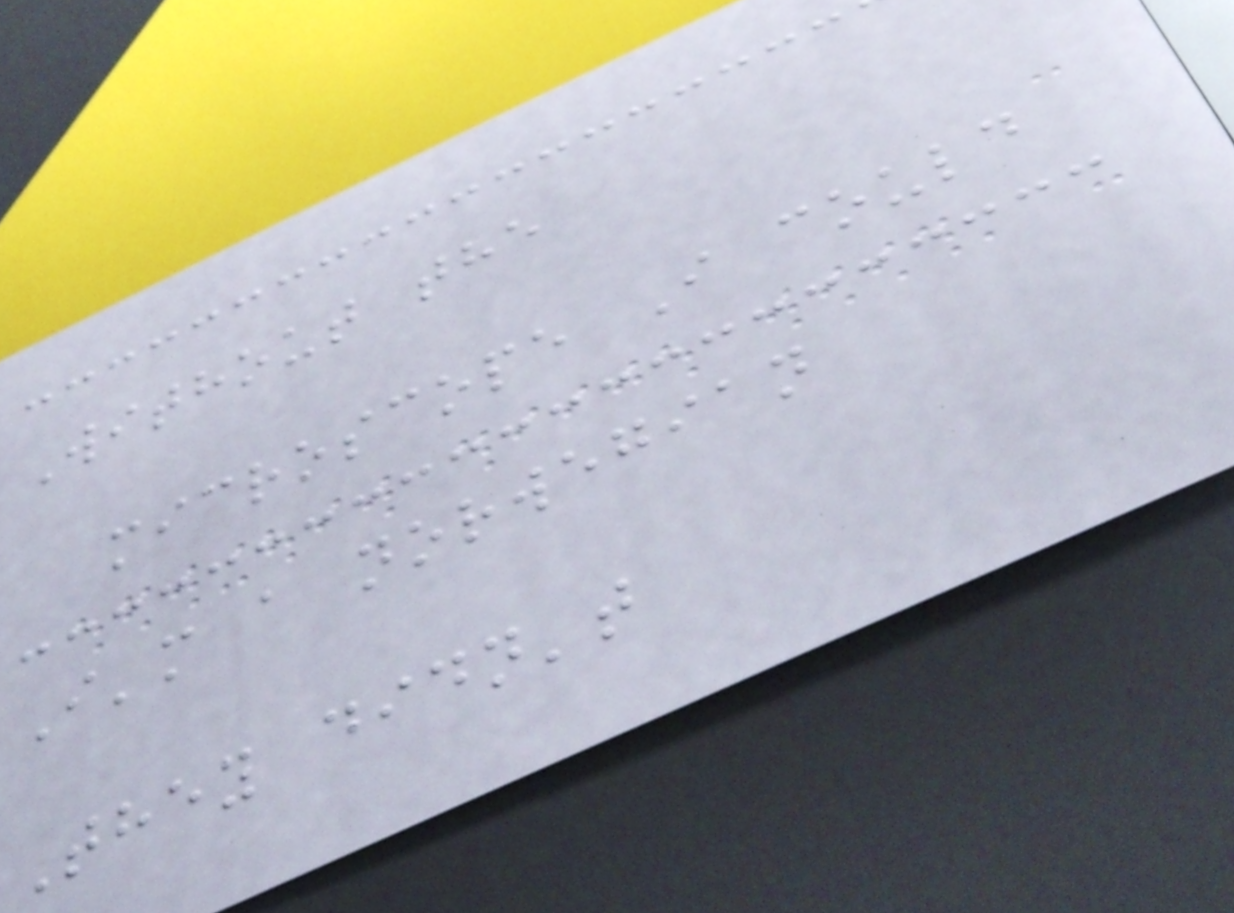Without the
microscope I could
I'm a norwegian
They didn't
